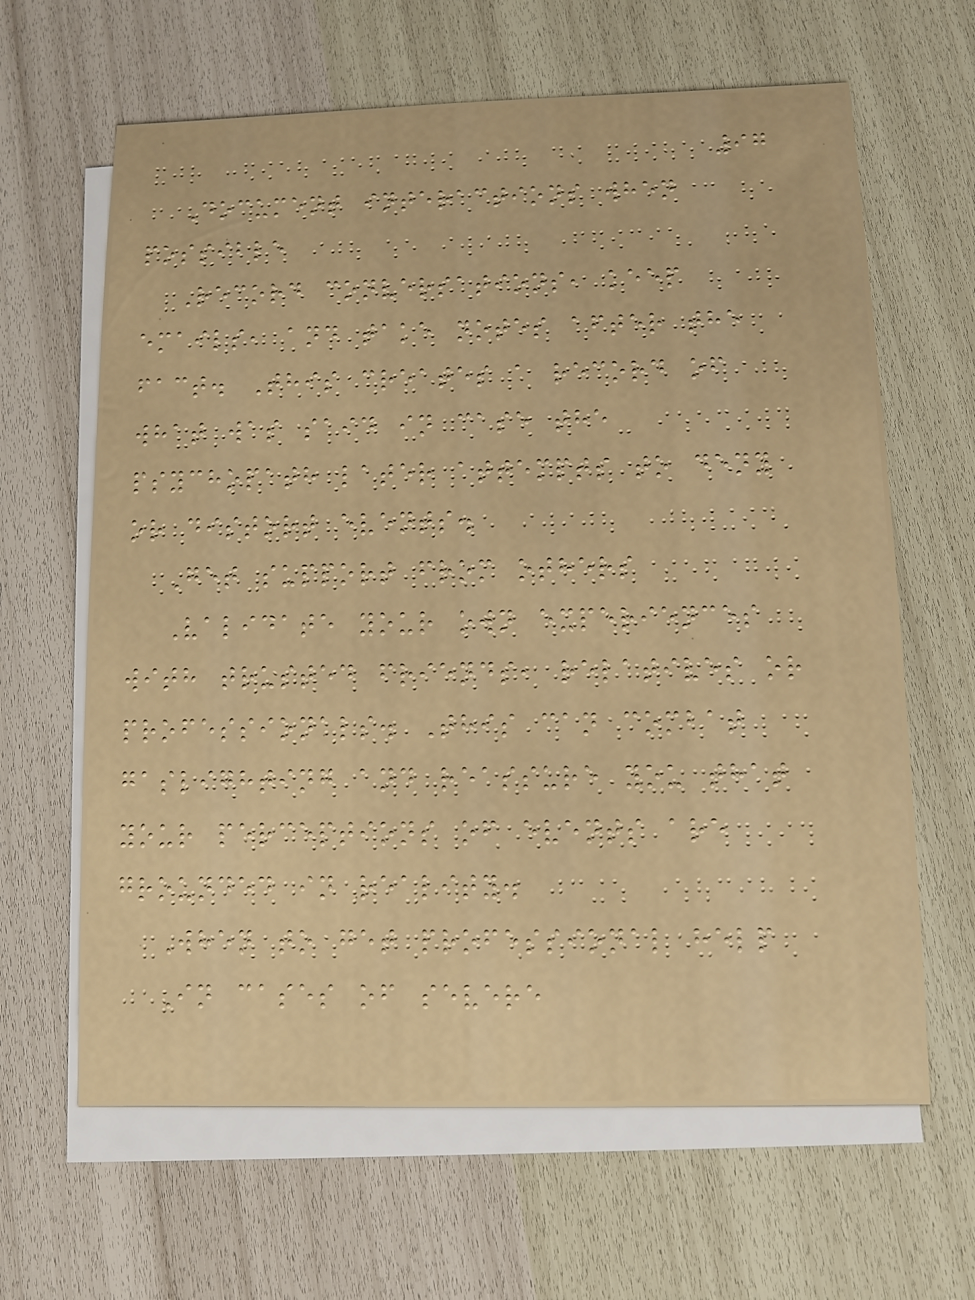97
Document interactions when
possible
Record conversations, keep
emails, and take notes after the
fact. This creates a record of
what was said in case the
psychopath later attempts to deny
or distort events.
Get support from others
Validate your own experiences
with trusted friends, relatives or
professionals. This can combat
gaslighting and reassure you that
your perceptions of events are
grounded in reality.
When to get professional help
In cases of severe
